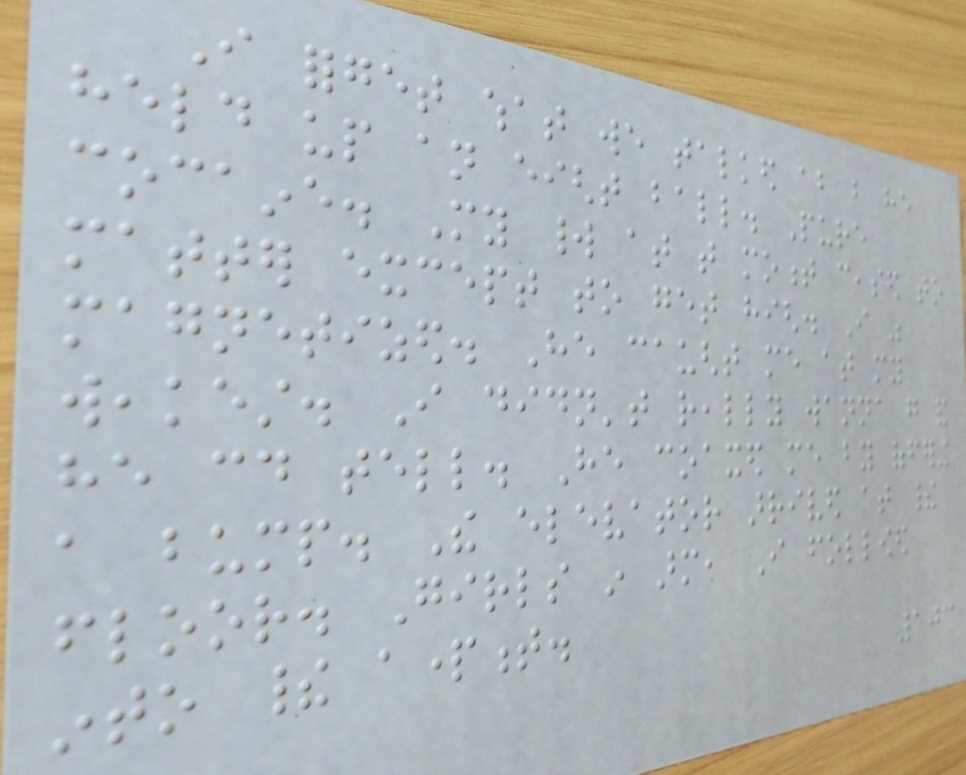I forget what we talked about but he
held up an eight ball. Pure
cocaine. My world at that moment ceased to
matter except to get high. I was
magnetized. He caught me at my
weakest. I didn't really wanna go and
he could tell. He coaxed me by offering
a bump. The elevator arrived at their
floor. Girls in arm, I followed
into their apartment.
103
